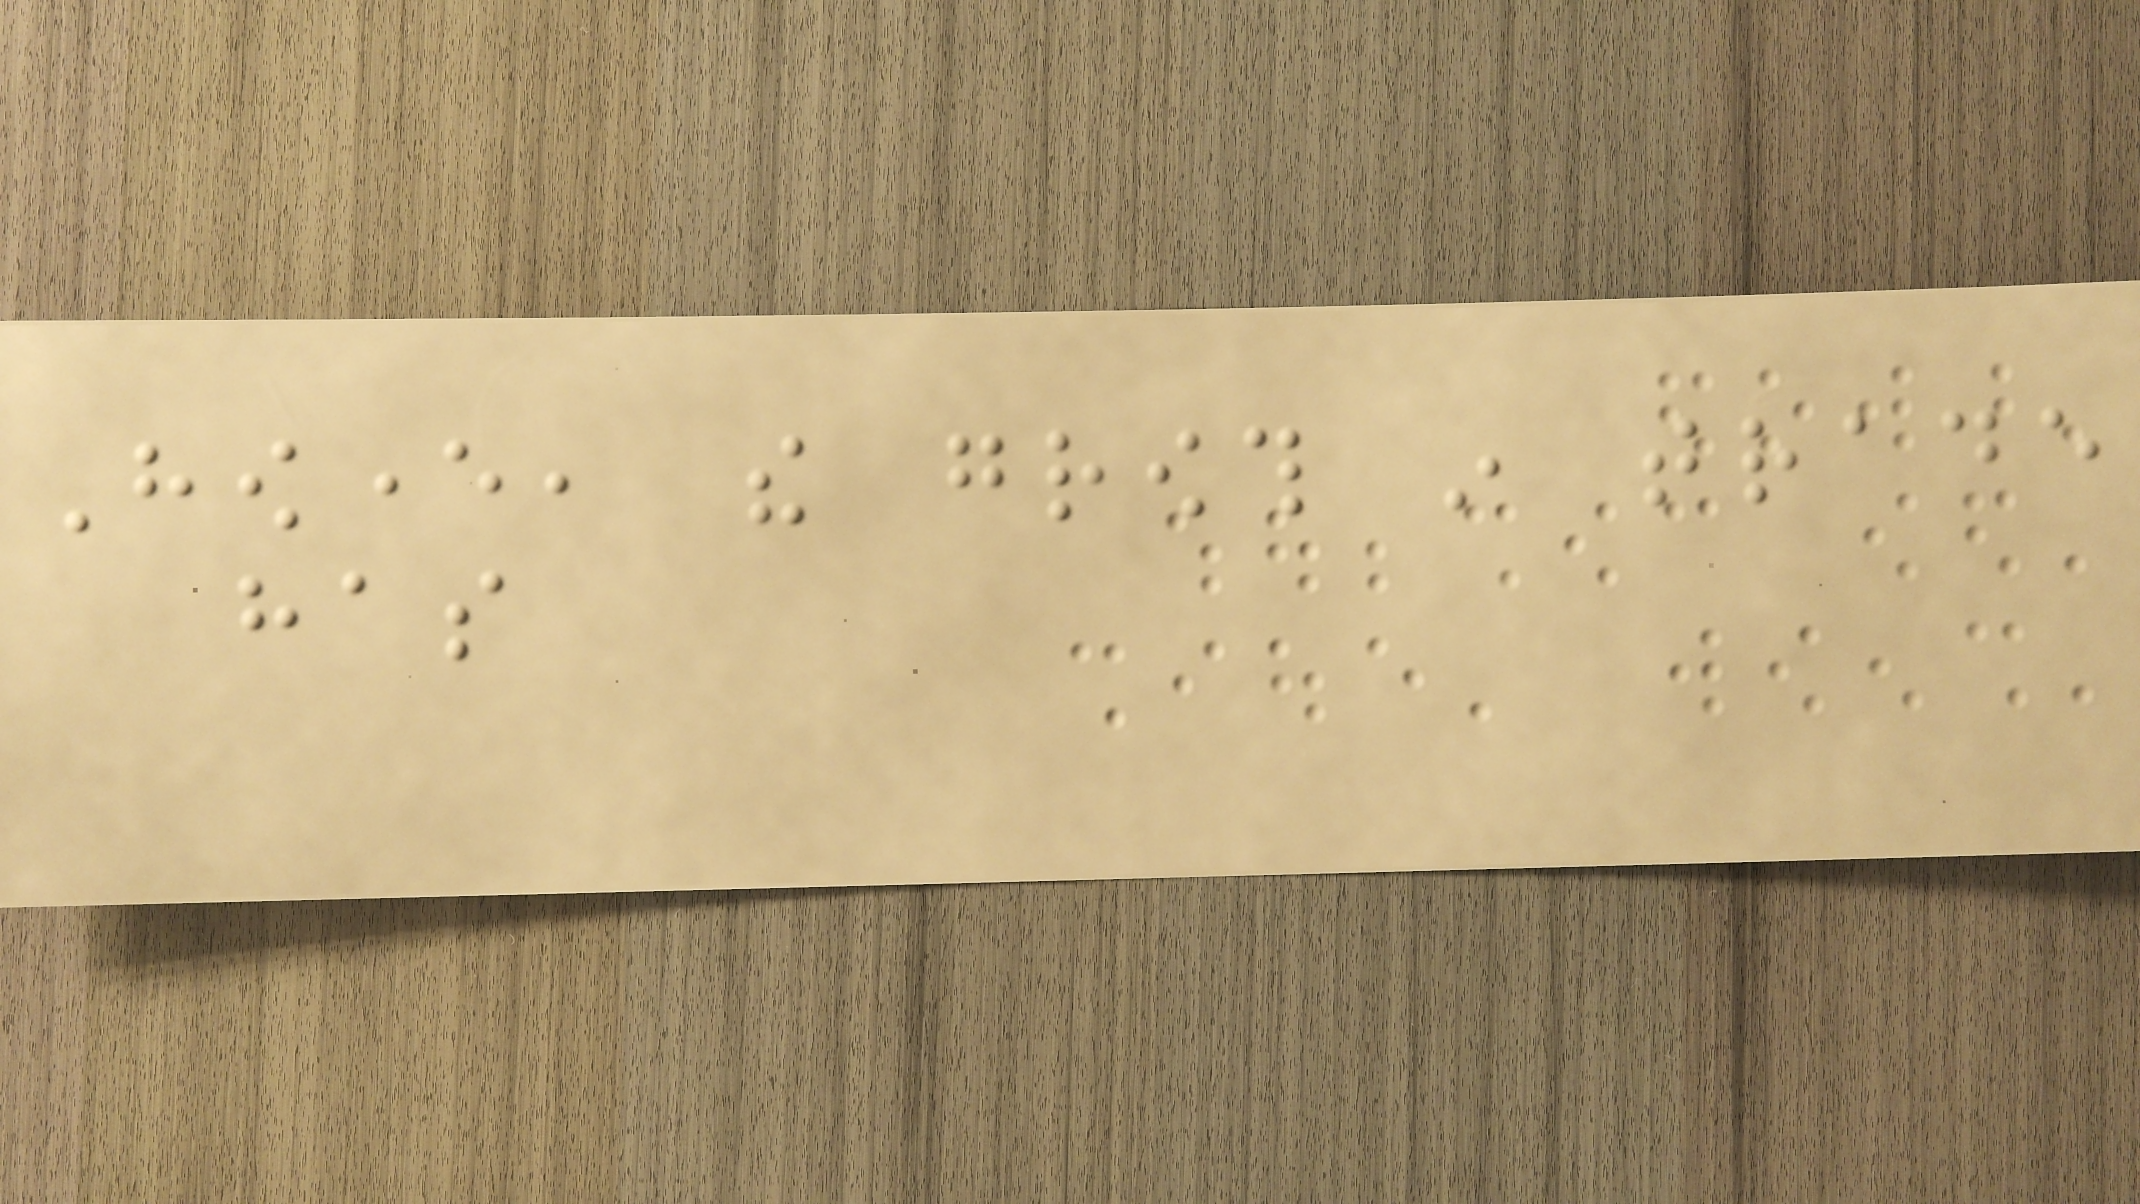However, the growth in trade
has
